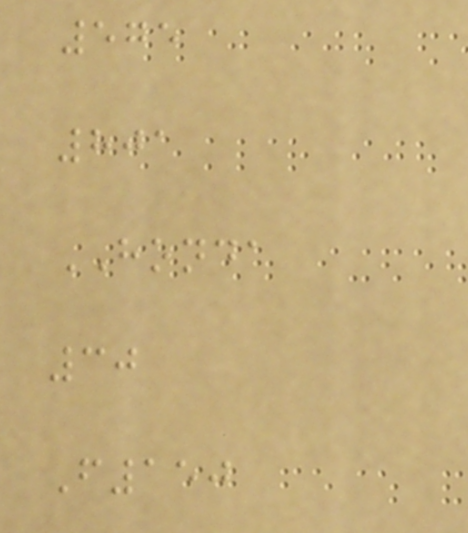575
801
HONDA
30
F150
